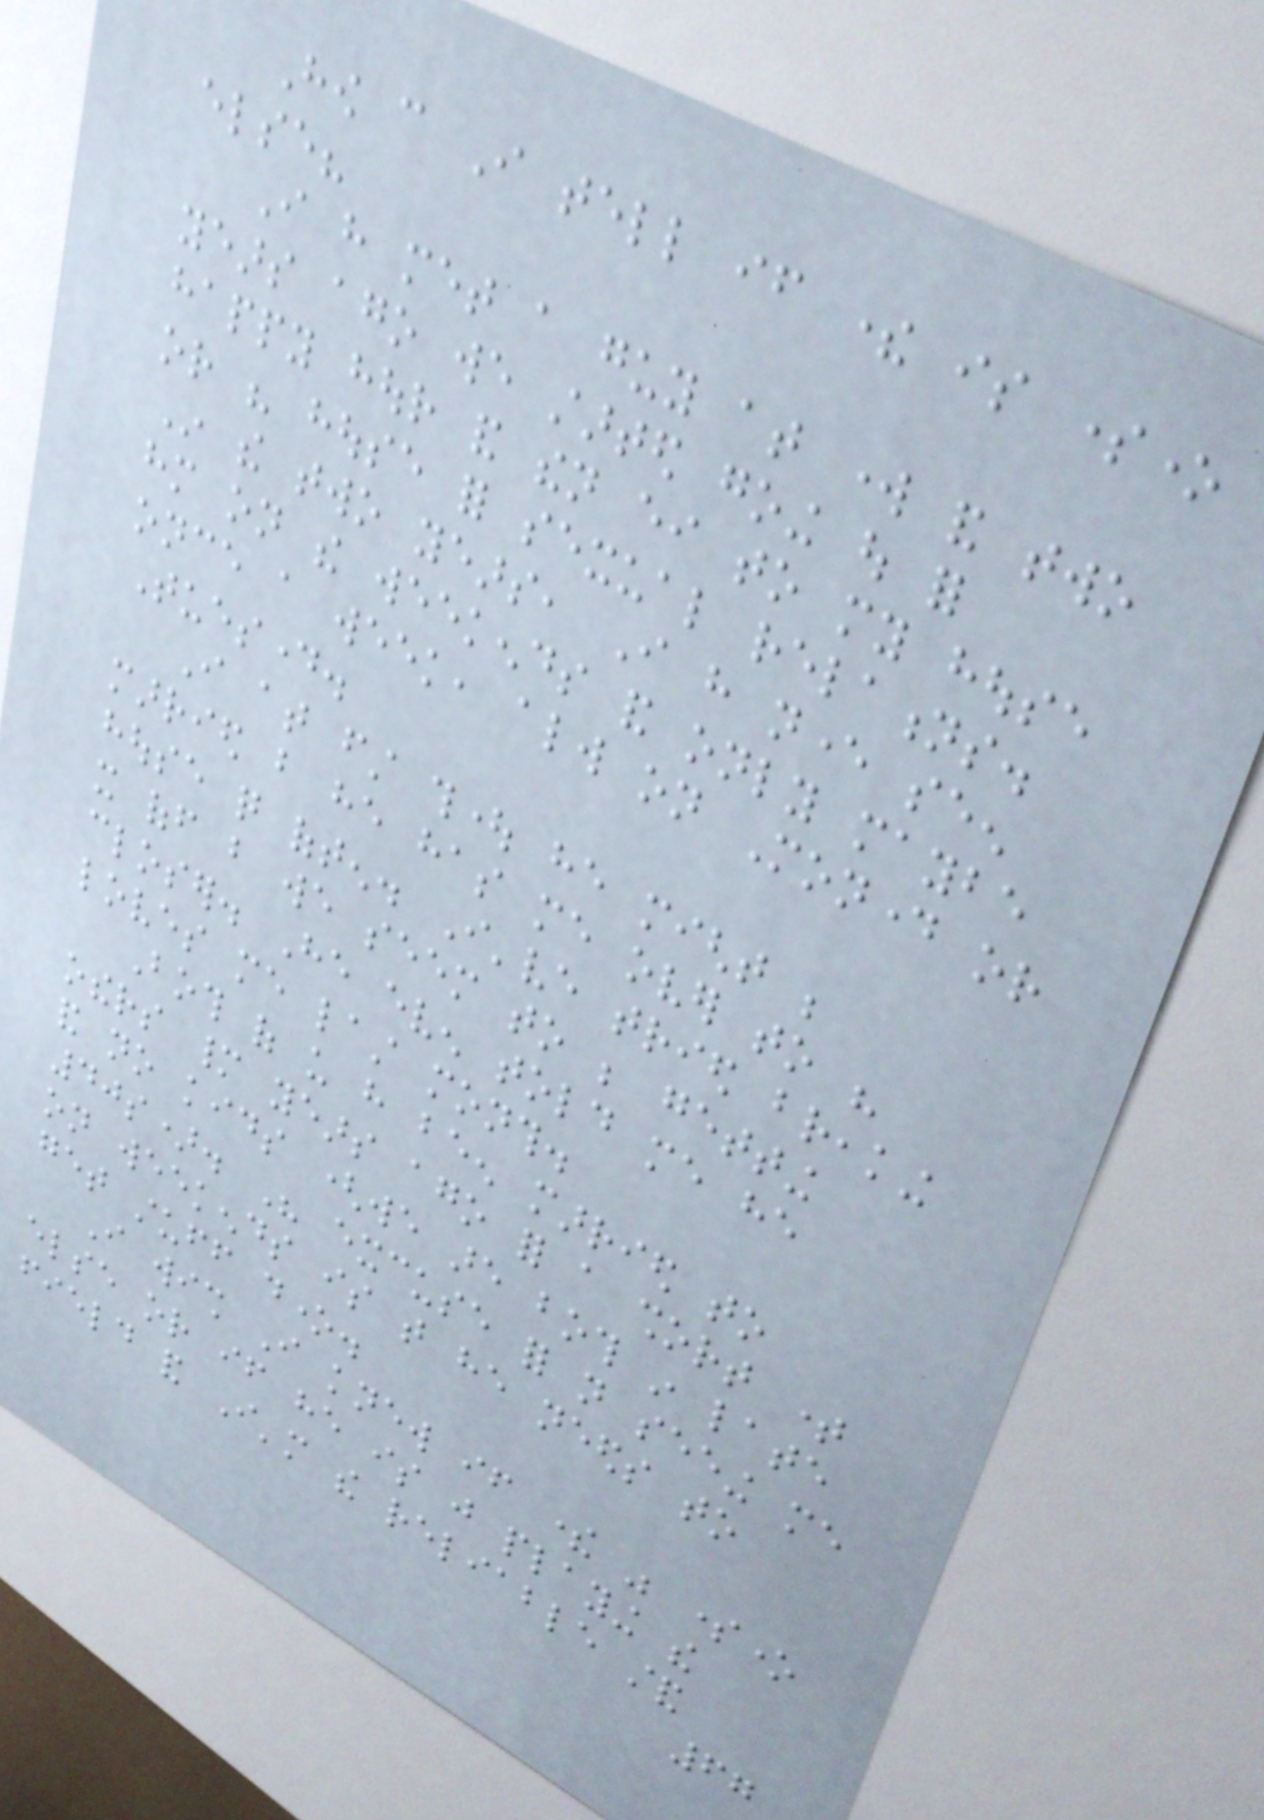How can I tell if there is someone
else?
I have met a guy at work and two
years ago we started going out for
happy hour and then either to my house
or his house for sexual relations.
In the two years, I have never seen
him on the weekends and only maybe
once a week, always on Monday or
Tuesday.
I at first thought he might be
married but he has me over to his
house quite often. I've tried breaking
it off but we seem to be getting
closer. He even told me he
loves me last month.
Both of us have been married to
others many years ago for a short time
and no kids (we are both in late
40s). His excuse for not seeing me
on weekends is that he needs to
get stuff done.
I wish I knew if there was someone
else or if he is just playing the
field and I'm the reliable stand
67
